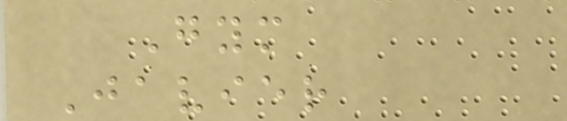Gym
Javier
